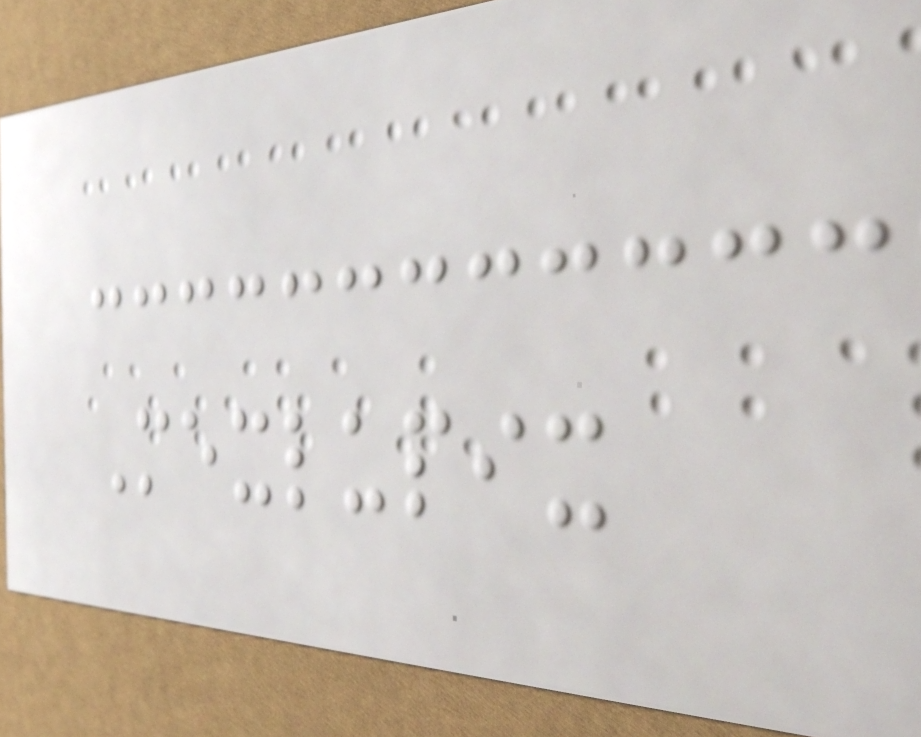Mexlupix
